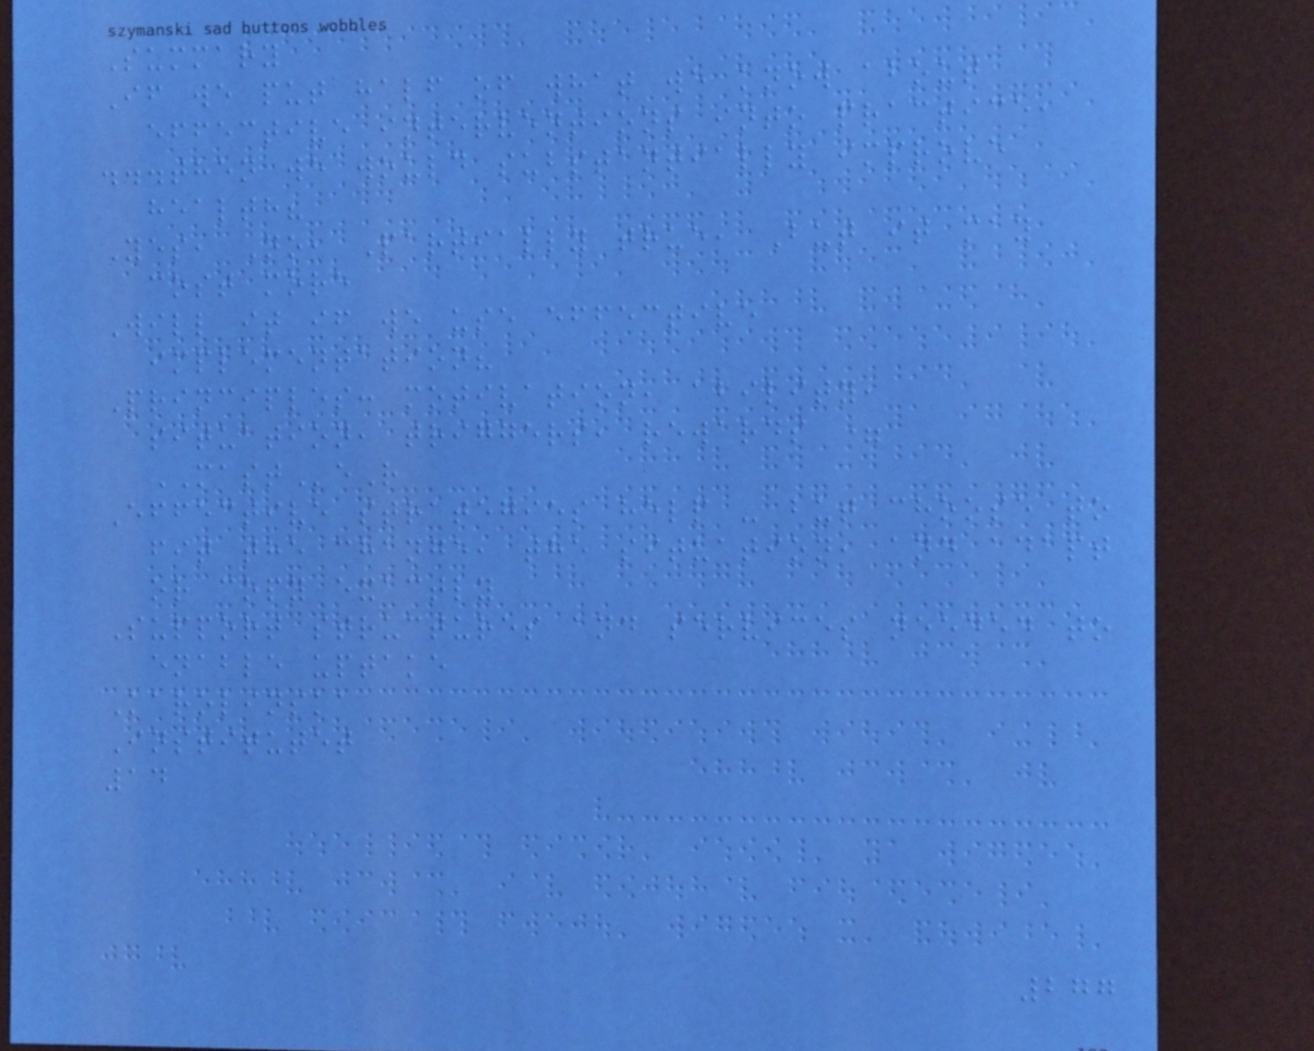Summary
If we put half of what we know about
effective interventions into practice,
...then we would substantially improve
health?
Yes, No, Partially true, But it may
cost more
Will it if we use effective
implementation?
Principles: motivation, ability,
situation, triggers, rewards =
MASTeR
Effective strategies help - but choose to
fit the change, the situation, and adapt
or copy exactly
Support structures and services needed to
enable uptake
Karolinska
Institutet
14
277
